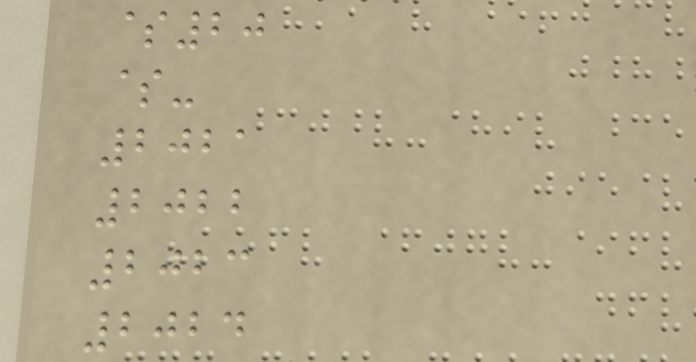$20
$-
2021
2022
2023
2024
